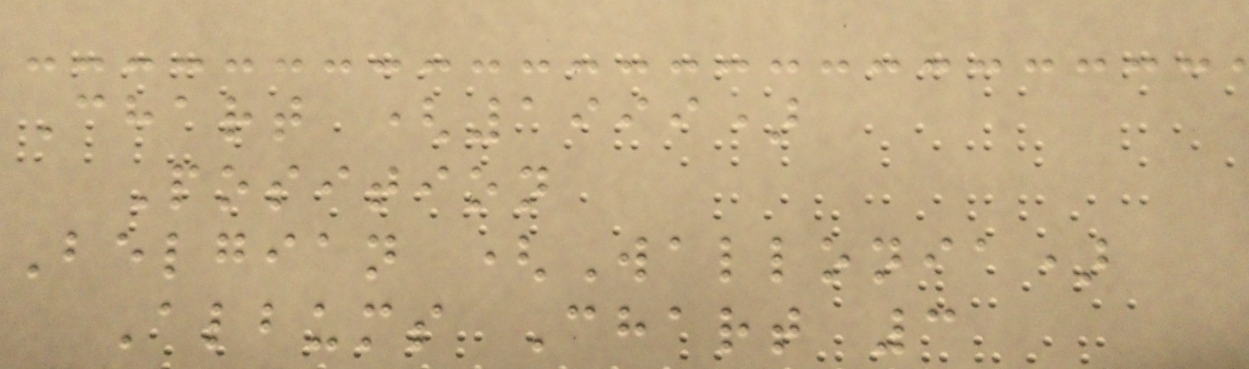Chart (1999)
Position
Belgian (Wallonia)
Albums Chart 3
